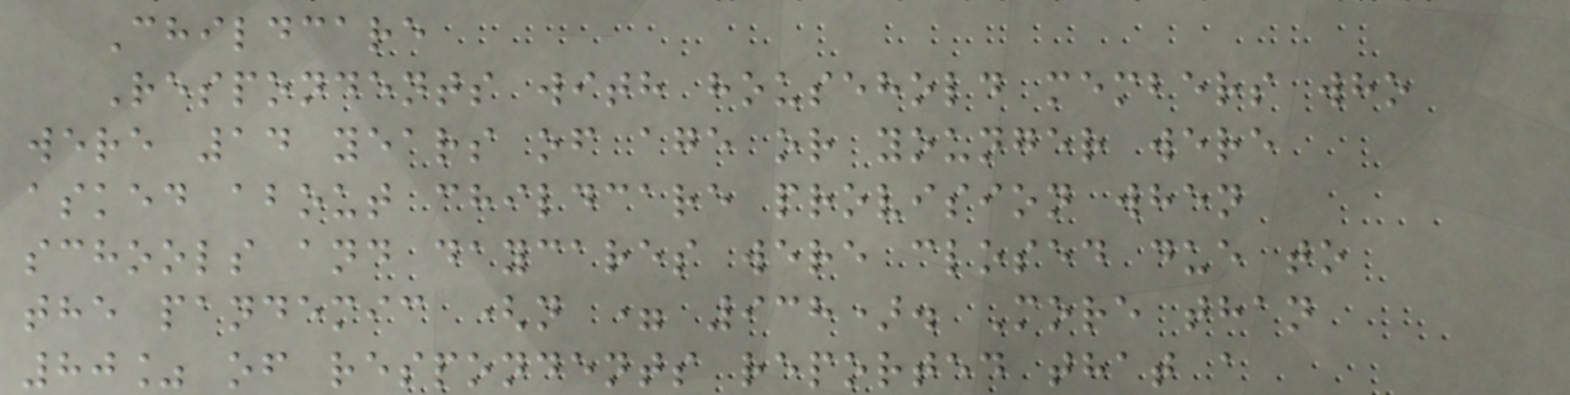Childcare
Respondents with household members who
were 14 years of age or younger were
asked about childcare provision when
schools and daycares were closed due to
the pandemic (n = 938). More than
80% of respondents reported that a
